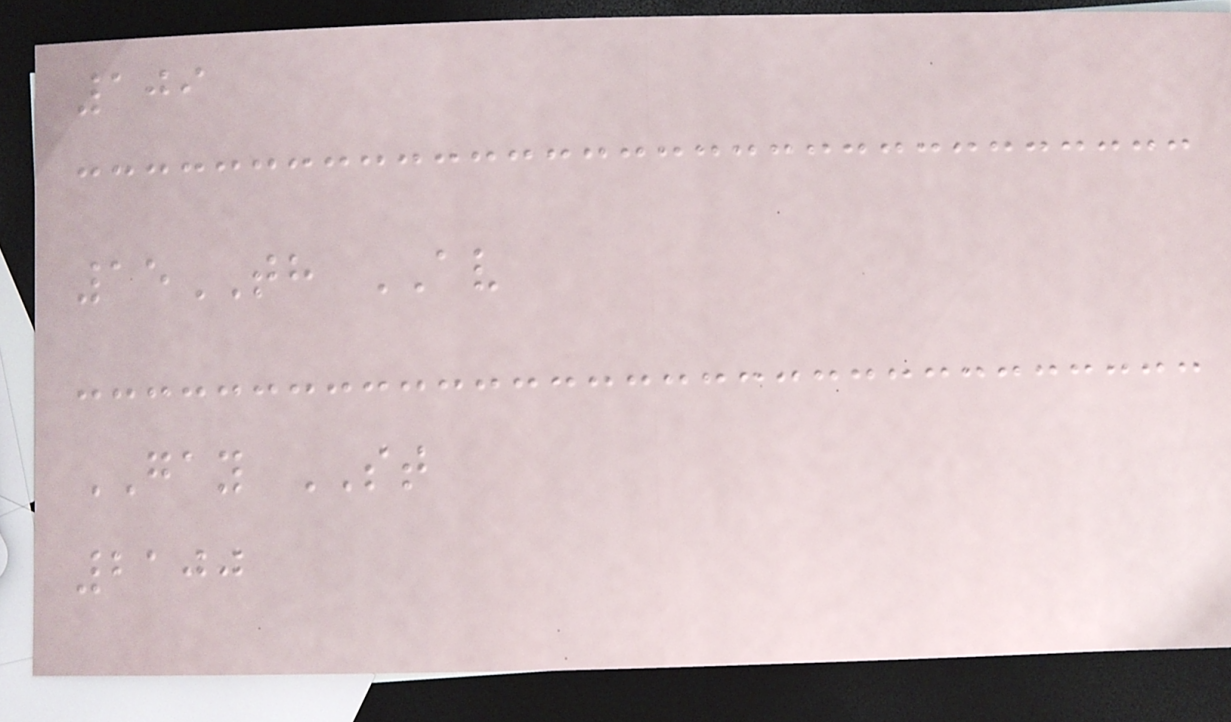109
15TH AV
GAY ST
2100
